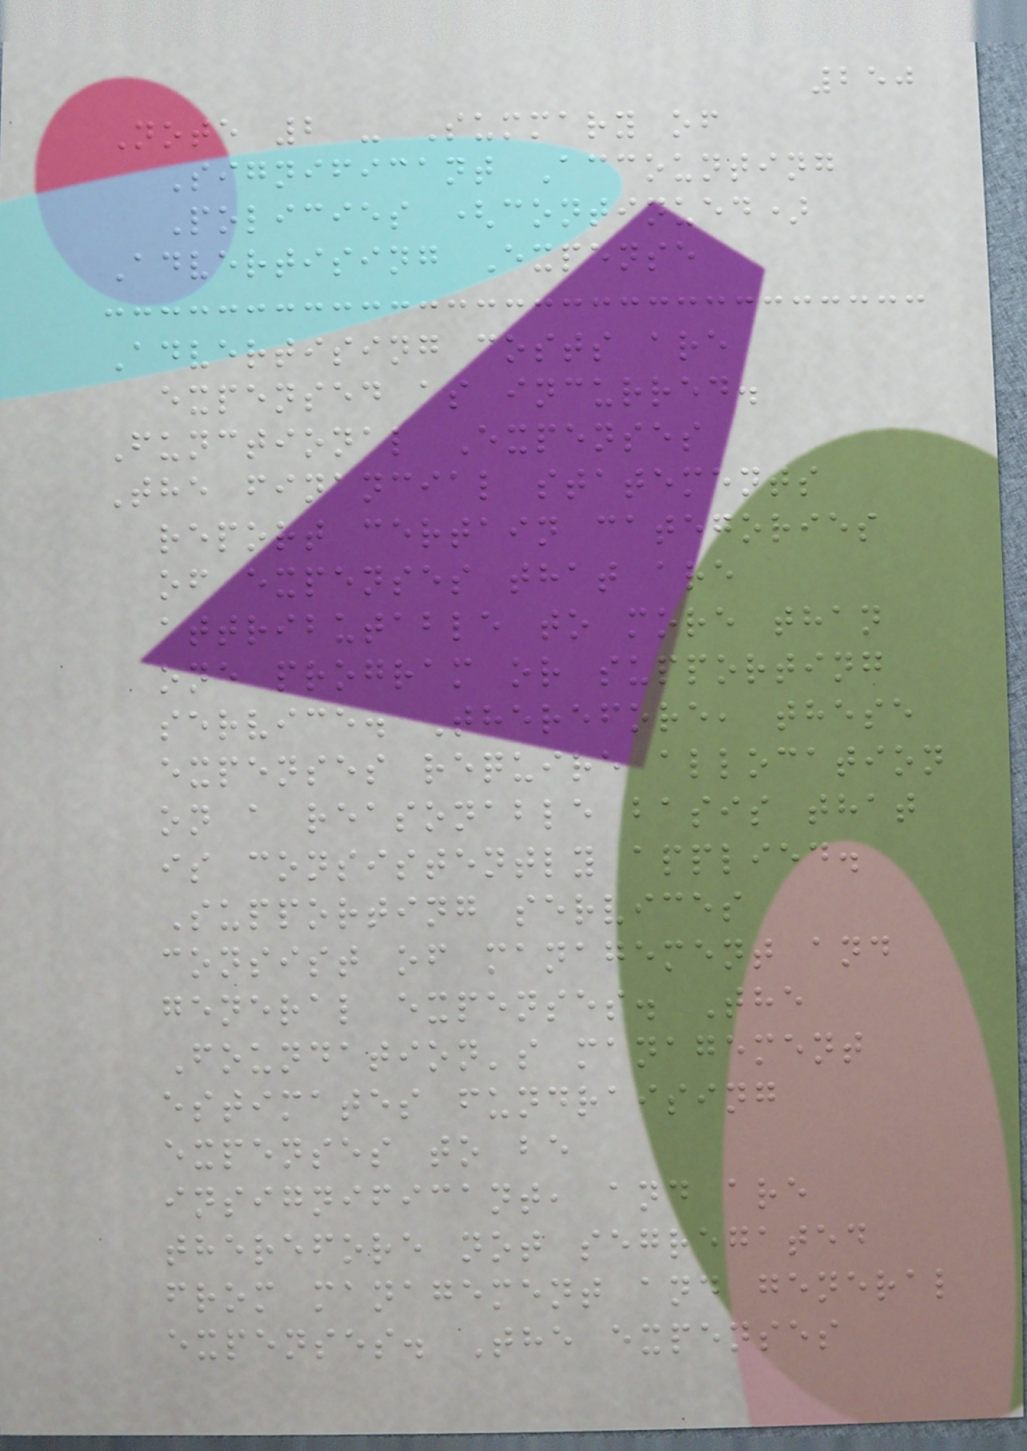250
Note 2 - Summary of
Significant Accounting
Policies (continued)
Advertising Expense
Advertising costs are
expensed as incurred.
Functional Expenses
The financial statements
report certain categories
of expenses that are
attributable to more than
one program or supporting
service. Therefore, these
expenses require allocation
on a reasonable basis that
is consistently applied.
Supporting services
consist of management and
general expenses. The
Foundation's management
estimates fundraising
expenses to be
insignificant, and are
therefore not segregated
from management and general
expenses. The expenses
